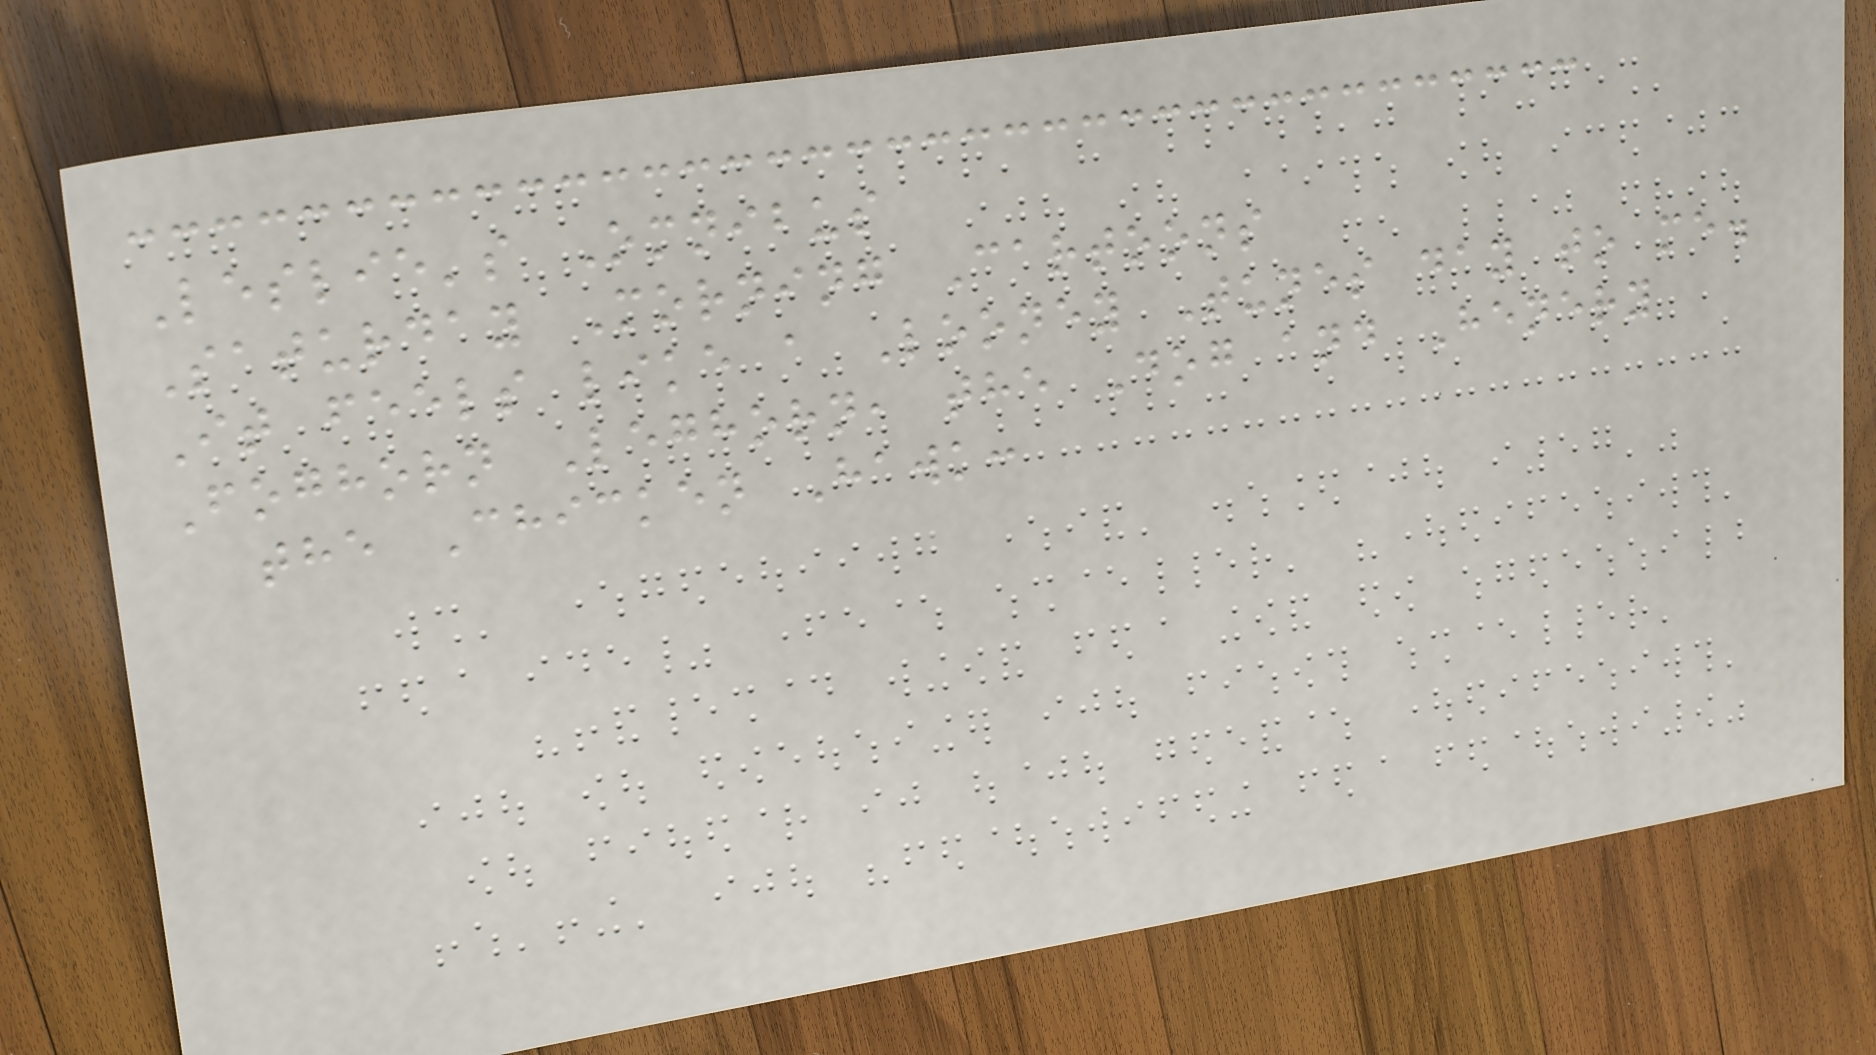Leslie's Omnibus
Saturday Morning Cartoons
It feels like a Looney Tunes day to me.
Foghorn Leghorn, the Dog and Henery
the Chicken Hawk:
